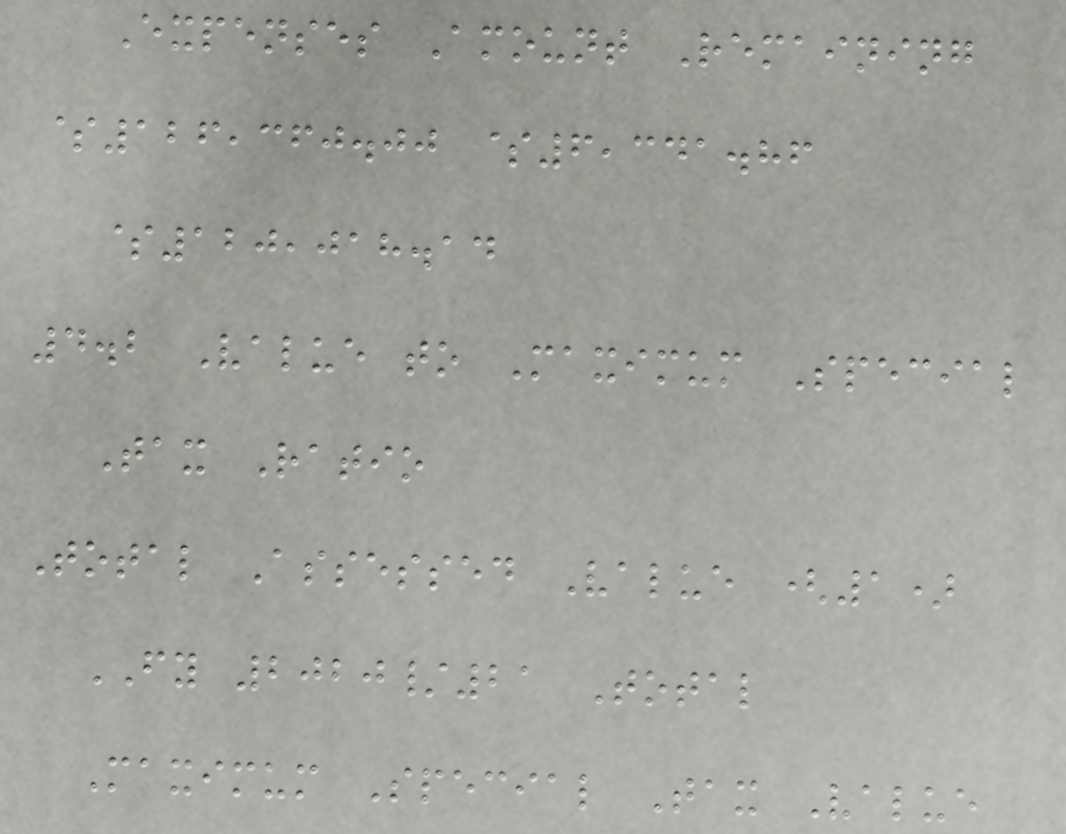Expenses Amount Remaining
$126,360.00 $6,341.86
$120,018.14
4.2 Value to Maximum Special
Tax Ratio
Total Assessed Value (1)
FY 2020/21 Total
Maximum Special Tax Value
